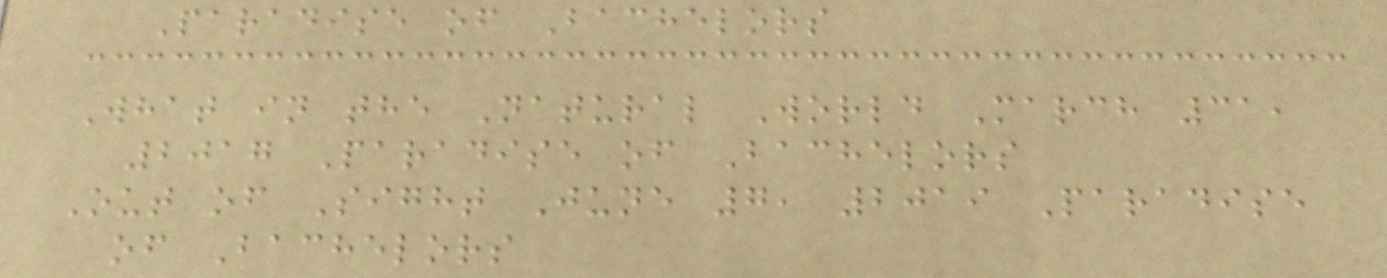Paradise of Bachelors
What in the Natural World March 31,
2017 Paradise of Bachelors
Out of Sight June 7, 2019 Paradise
of Bachelors
